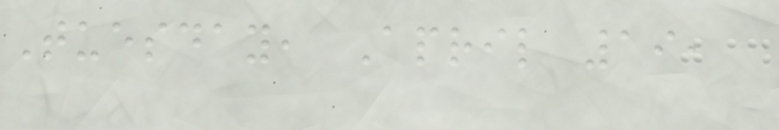Tuesday, April 19,
